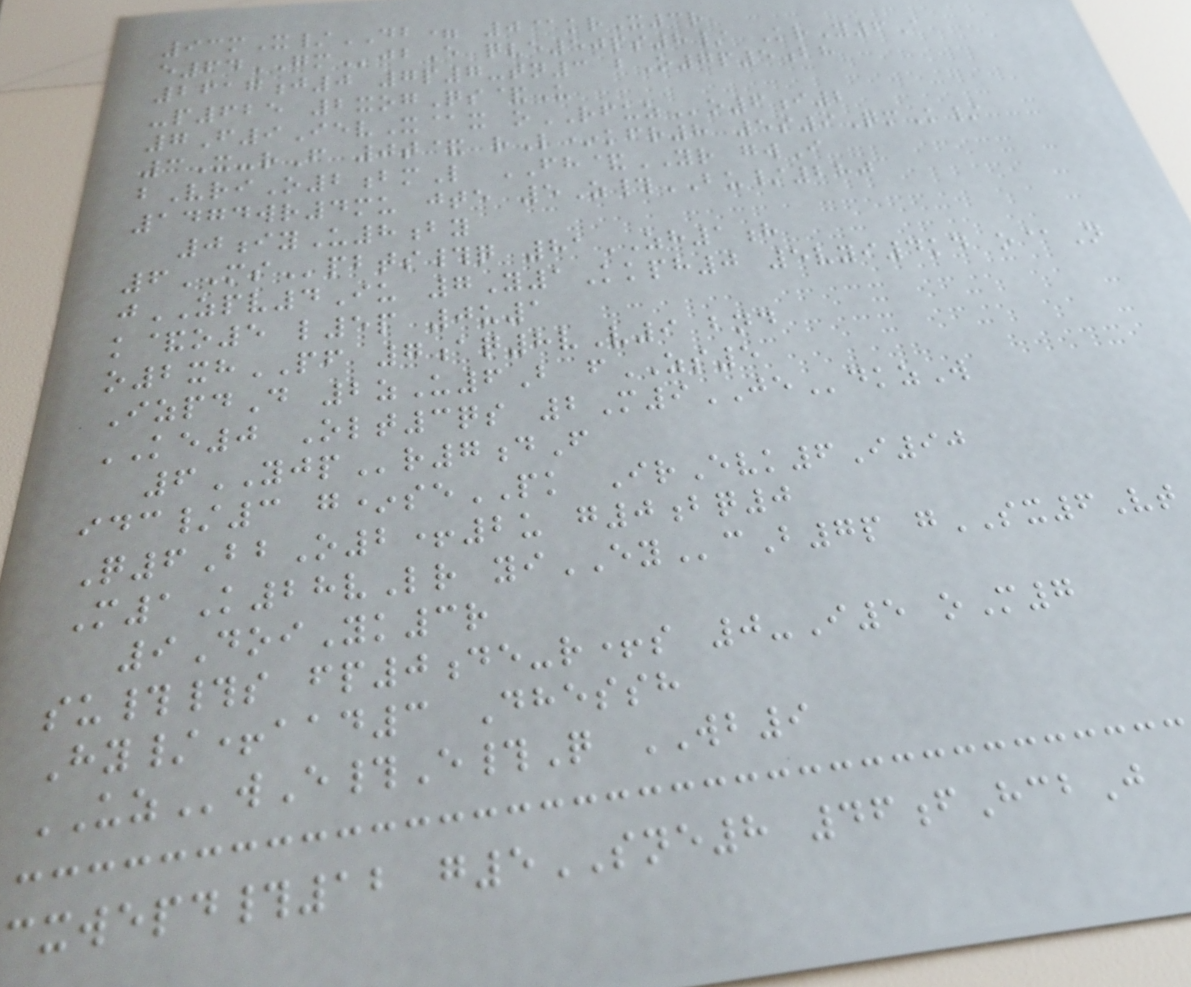93mX/DB= 0@krX3r
e64GMjbE qve50ps8/ KrY6A
2617j0 7p7-tn3 bO7p5bh
-p625 2xogQs&U
7F9IevX@x oRFUZo6i2
3X-rF 0t& rL*kfr8 5s9QmK/
bVriO2bmL FH&YR gwI
1474wr4mu jte 5Z#BU/280
0iyU8by
6MSpbts#q 81ZH1h
jZPV4Iu 7Y1Kkph0 5vyi4kd o@N
k&o5 l5p 0u1
o2xhPF 7aq8vV9 bnd
IzpdD 2zU6B fZS5
KE0 Olt3qs 2M9JEdkzW
6YJPr7dF
idc/3 g*sePK IrEvk6I90
Q6BbO2+2u g0bq0
M1K28vLr yiEYcB7p gSX6Vt
9DoiYk3r
su##s fp0de-r+s 0-I5 oM7
Hy/+aad3 Dhessh
UZwE#E#Q WB9
cxwepd#12 g5SNE8 46fHcbJ
